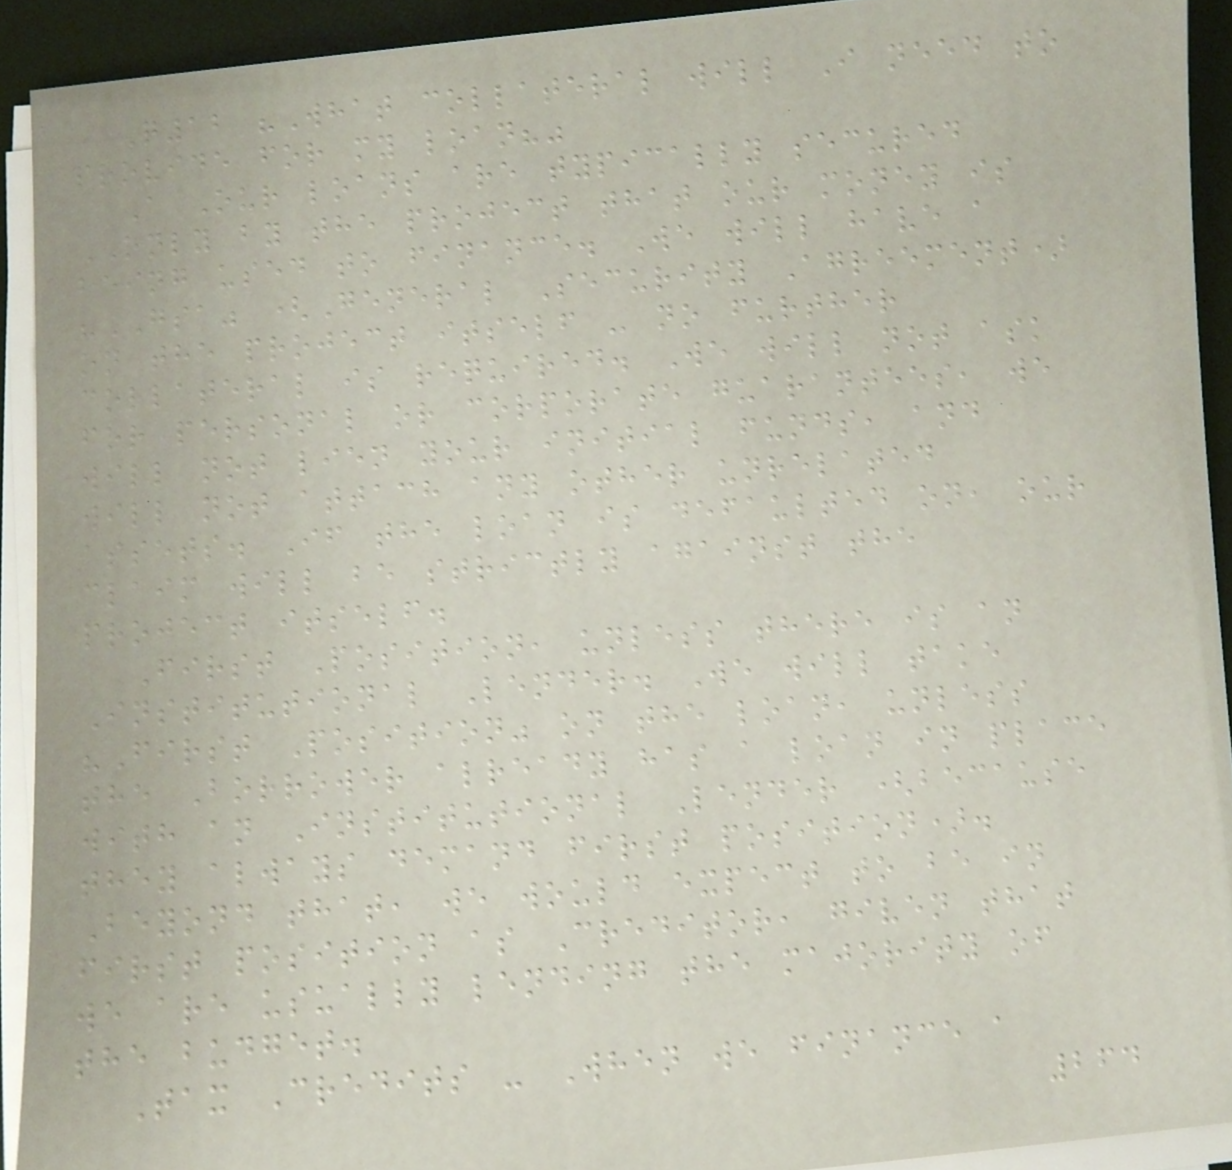Q12 "What collateral will I need to
provide for my loan?"
A Our loans are typically secured
ONLY by the project that our money is
being used to finance. We will have a
"GSA" (General Security Agreement)
on the project itself - no further
collateral is required. We will not ask
for personal or corporate guarantees, we
will not lien your initial funds, and
will not attach any other unrelated
assets. If the loan is defaulted on, our
claim will be strictly against the
project itself.
First Position, unless there is an
Institutional Lender. We will take
"First Position" on the loan, unless
the Borrower already has a loan in place
with an Institutional Lender (because
they always demand first position).
Beyond that, we would expect to be in
first position as Creditor, given that
we are usually lending the majority of
the budget.
Tax Credits - When we finance a
264
